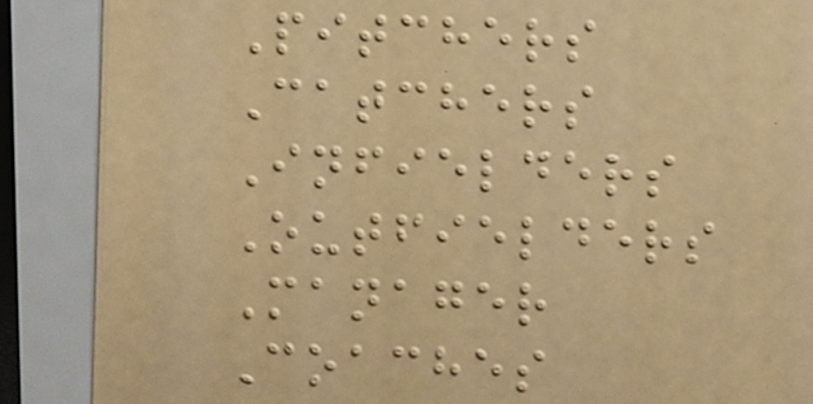Pitchers
Catchers
Infielders
Outfielders
Manager
Coaches
